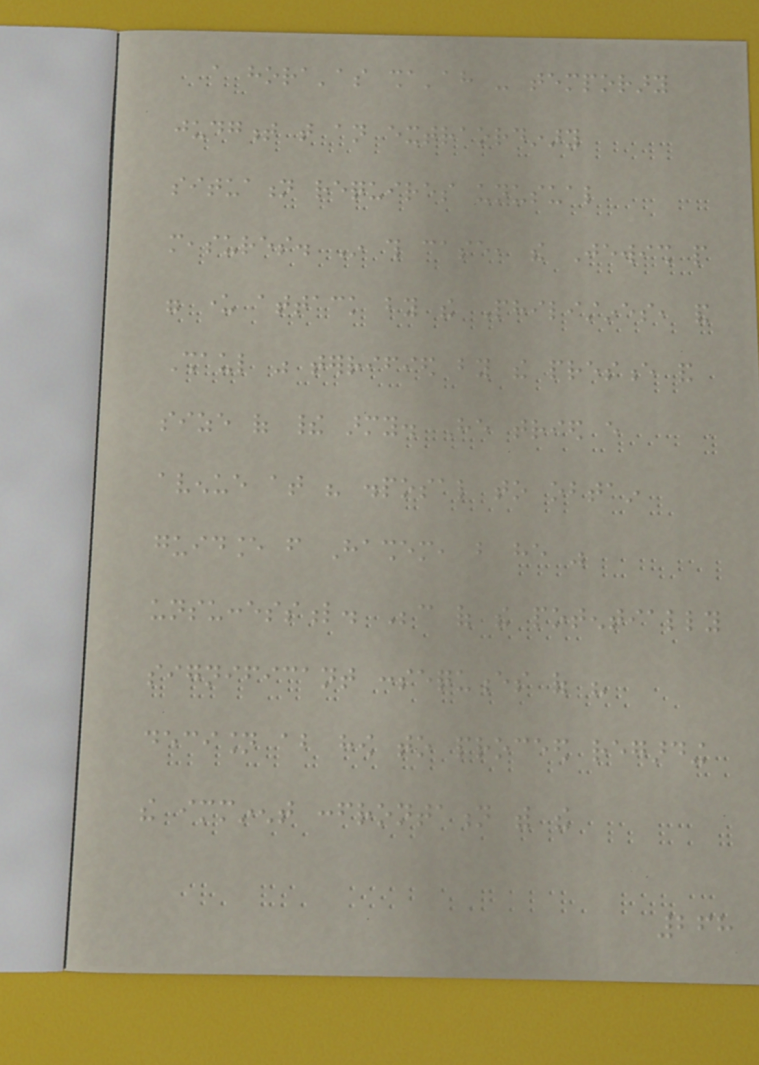a hora'as sha'ah - temporary
judgment that an extraordinary
situation requires unusual
measures. In this case, the Jewish people
were under attack by the Philistines, and
Shaul was terrified by the presence and
size of their army. He tried every
avenue at his disposal to obtain
guidance from Hashem, but he was
unsuccessful. Because of the potentially
significant consequences of his
decision about how to proceed regarding
the imminent confrontation with the
268
